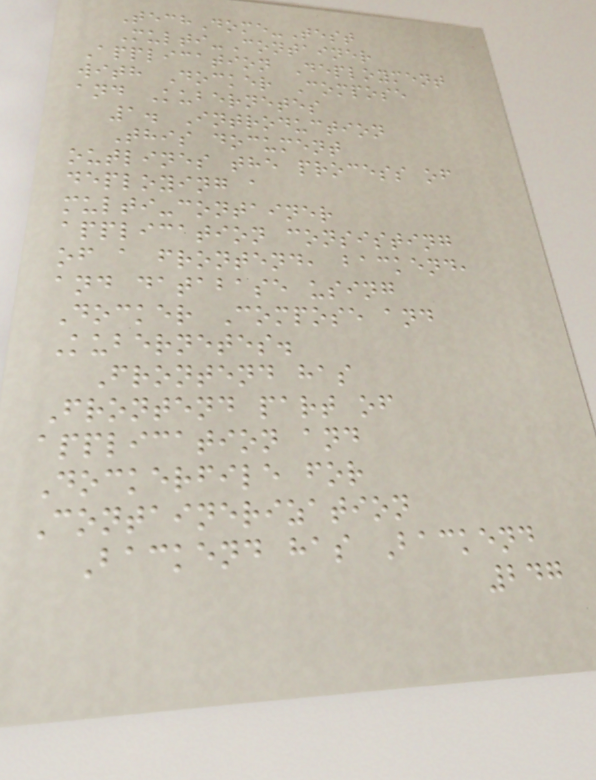TechDome-Test
Multi-Container
Application Deployment
with Docker Compose
and Kubernetes
1. Introduction
This document
outlines the process of
deploying a
multi-container
application consisting
of a frontend, backend,
and database using
Docker Compose and
Kubernetes.
Frontend has
Frontend part of
application and
Dockerfile for
Containerization
Backend has Backend
247
